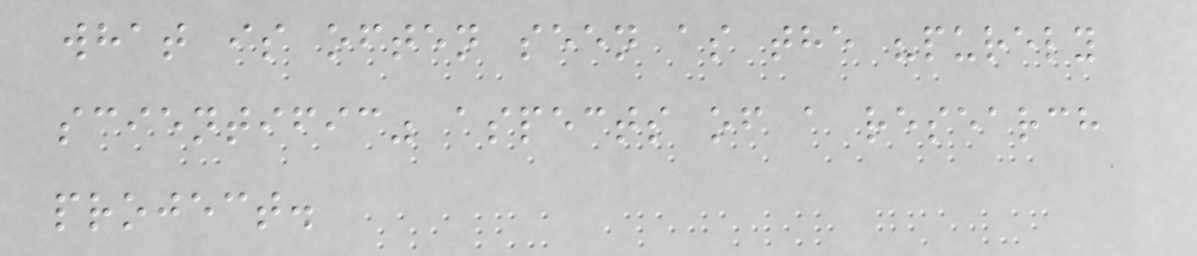what is often seen as the "purely
scientific" aspects of a research
project.
